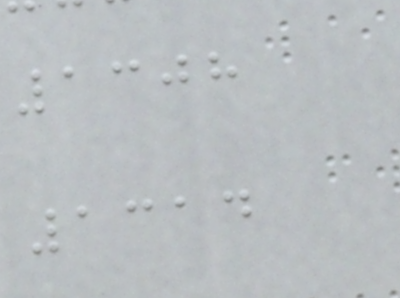1308
1314
